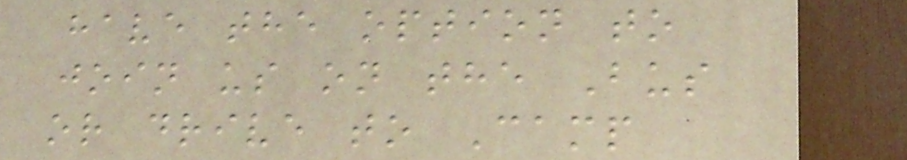have the option to
join us on the Bus
or drive to Camp
